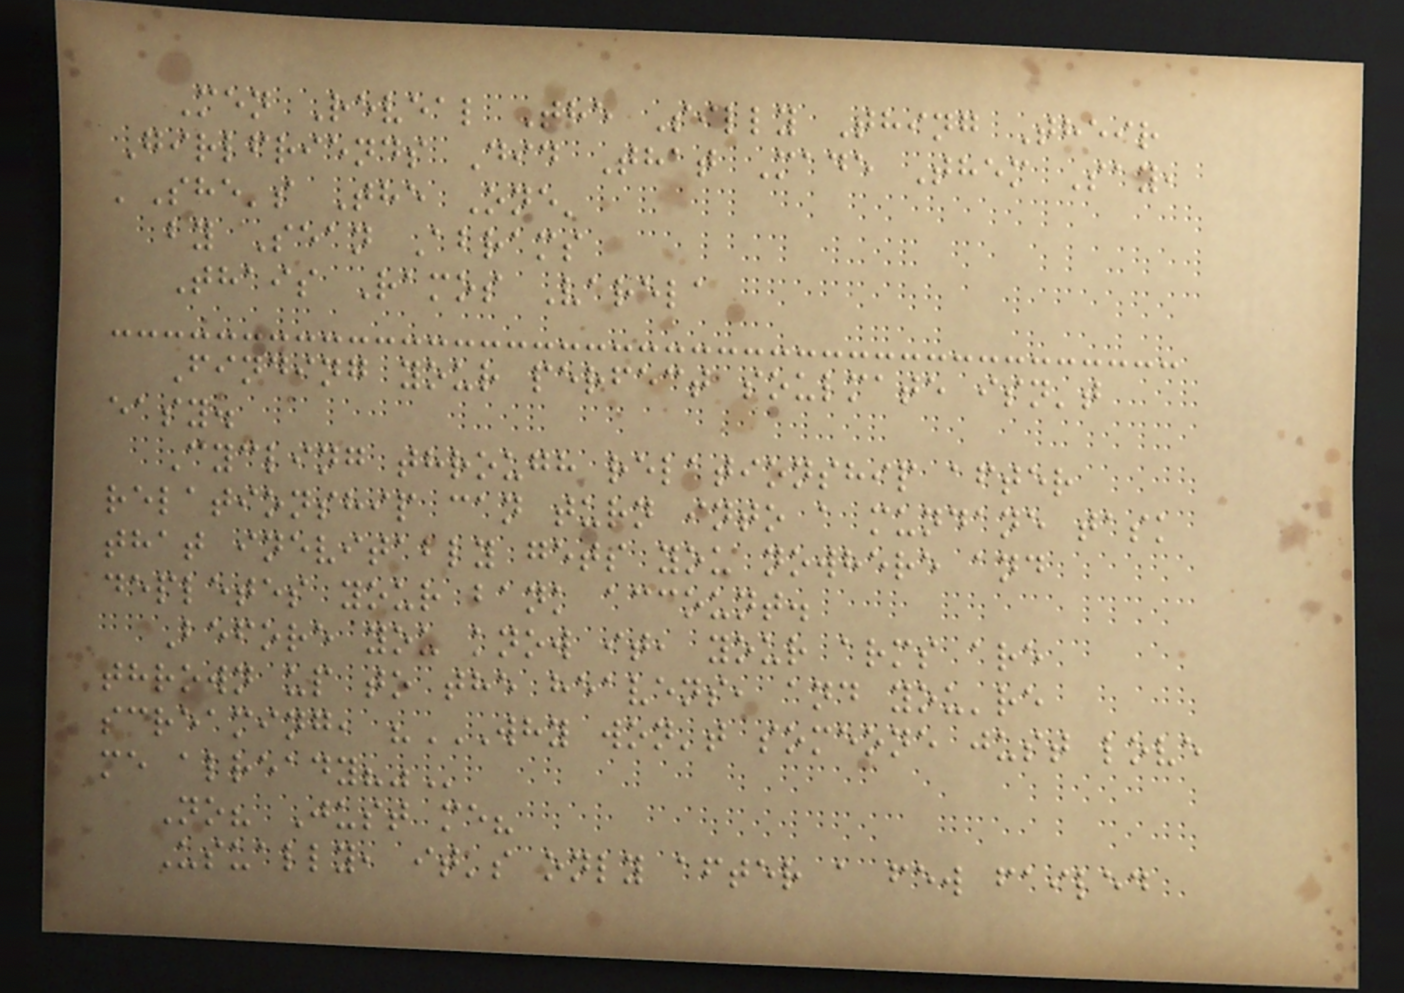Men Reveal The Silly Thing Their
Girlfriends Did That Made Them Say,
'She's The One'
by Sean Abrams
Thais Ramos Varela
Finding your perfect soulmate isn't
easy.
Cycling through relationship after
relationship can turn into a mundane task
that inevitably gets you nowhere and
depletes your bank account.
Before you know it, your arms are
thrown up to the heavens, and you're
screaming, "WHY WON'T SOMEONE JUST LOVE
ME ALREADY?"
No? Just me?
Usually, it's only after a few failed
